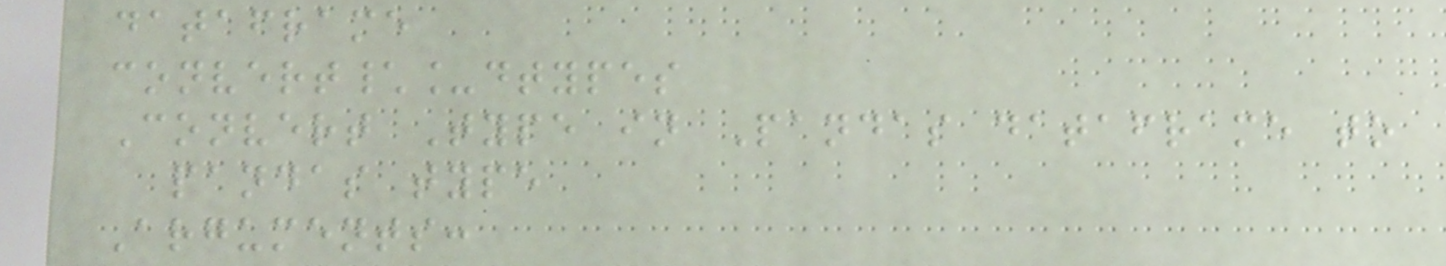dataframe
convert\_dtypes
Convert Type in Pandas dataframe to
pandas type
Arguments:
